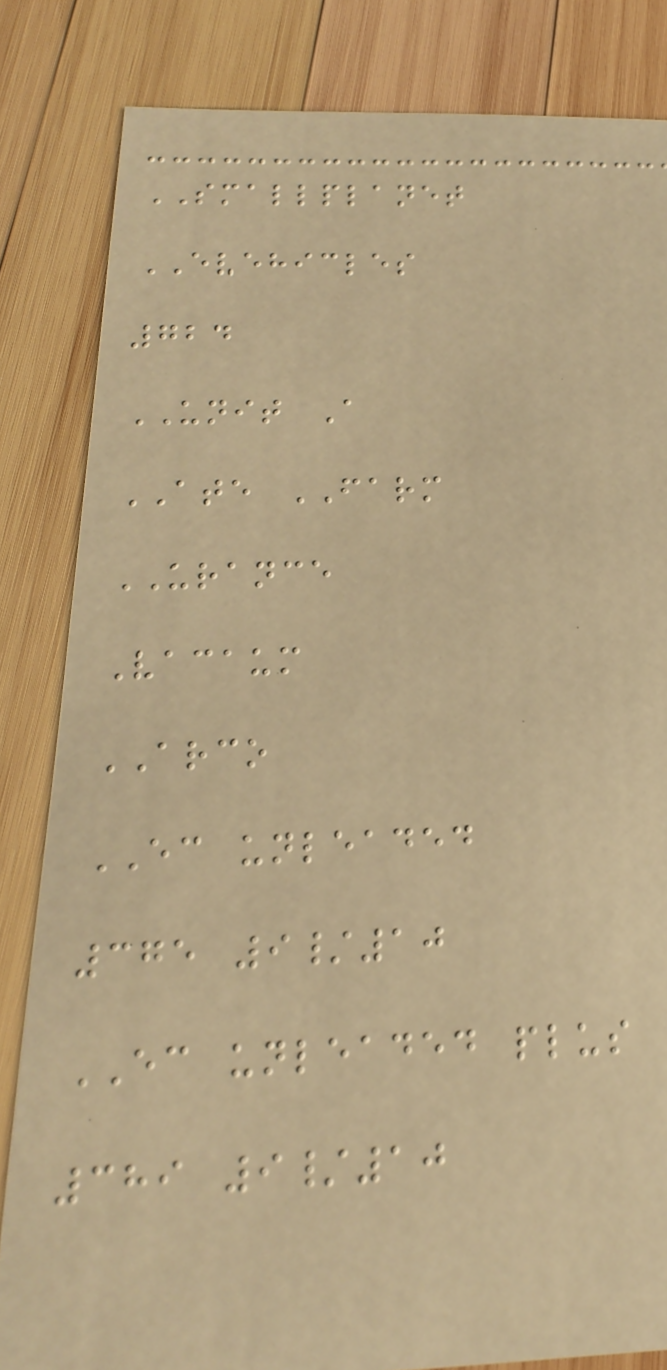SMALLPLANET
EVEHICLES
724
UNIT A
ATE FARM
URANCE
Vacaum
ARCO
EC unleaded
375 9/10
EC unleaded plus
389 9/10
